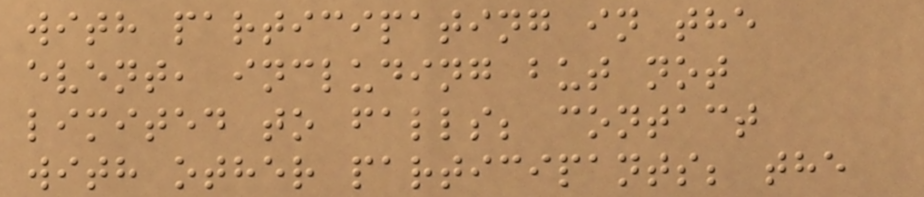with participating in the
event, including but not
limited to falls; contact
with other participants; the
